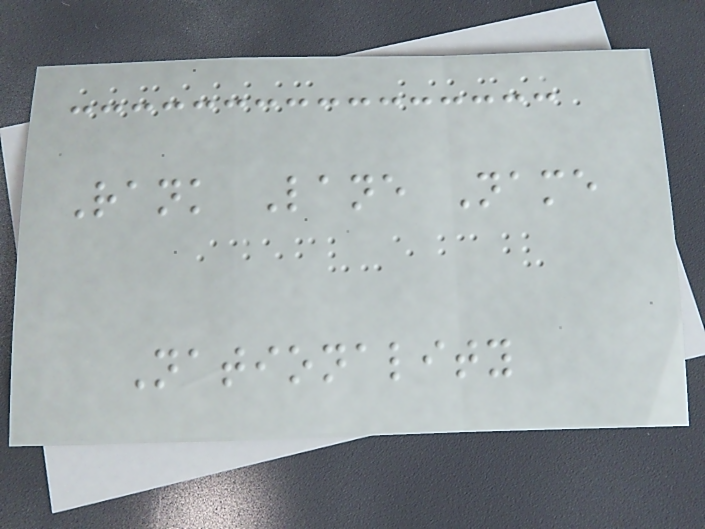Rank Lane Name
Nationality
